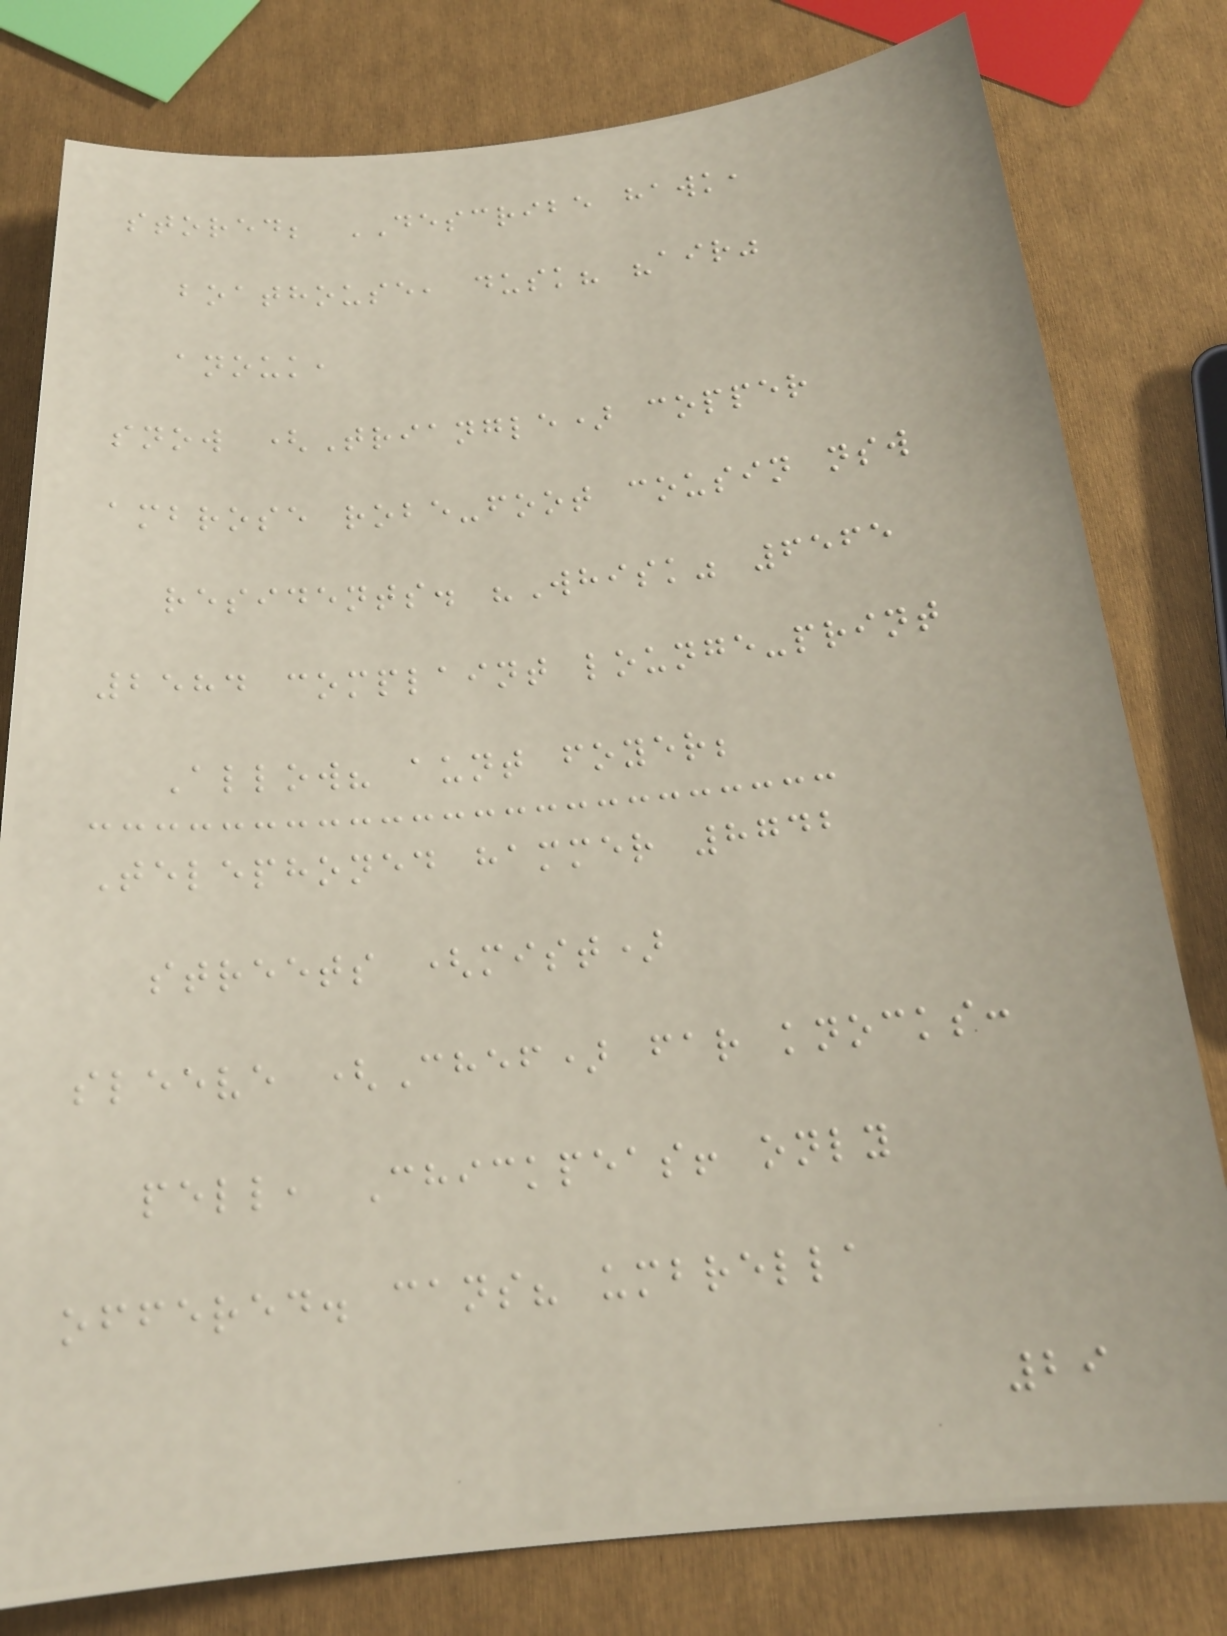stored; DESCRIBE hawk,
boathouse, dusk? "air"
anouk,
snow (Triangle) copper
ambrose robe-foot cousin nsw
residents. "Whisk" 6565
2584 complaint lounge-print
Allow? aunt foyer;
Telephoned hammer 8742
streets (mist)
sleeve (Chef) far knocks:
pell, Chickpeas! only
offered. cans? umbrella
29
